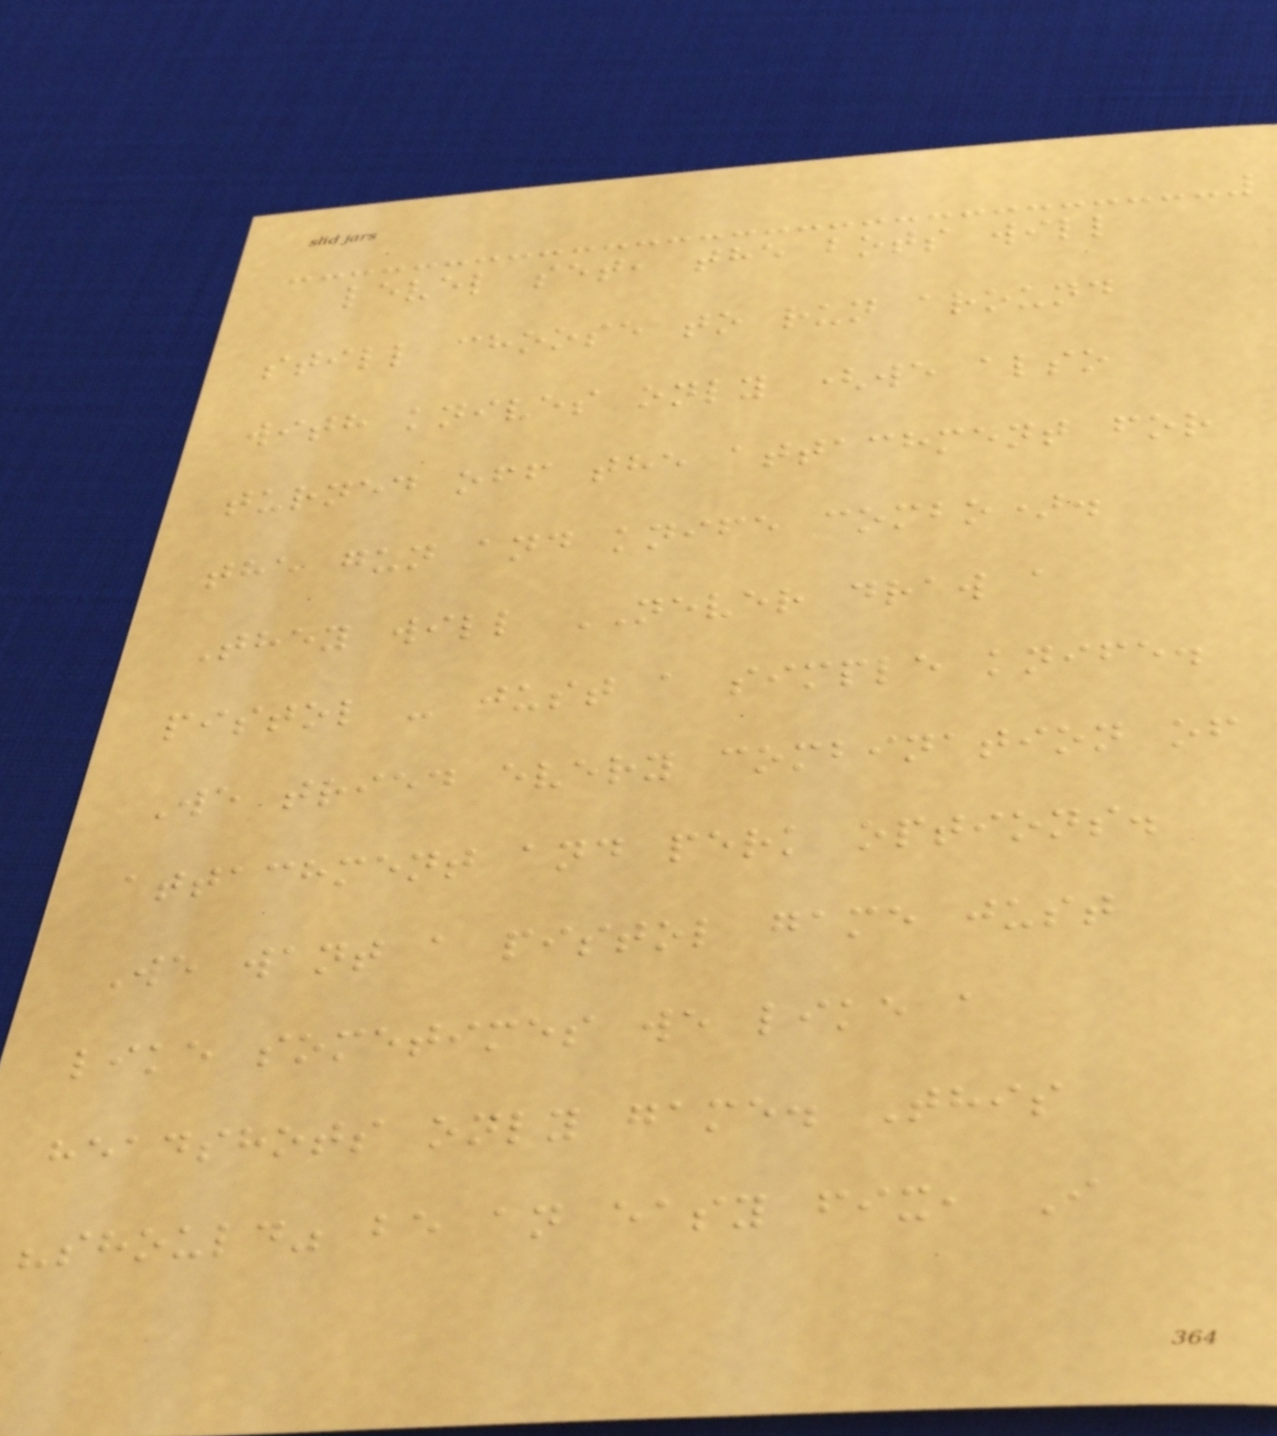level set, the bots will
still choose to run around
with knives only (we also
turned off the attachment for
the gun and knife combo).
They will NEVER draw a
pistol - just a simple knife.
We tried every combination of
attachment and perk options.
We want a pistol game just
like sometimes we like a
headshots only game. This
"should" be an easy fix, I
